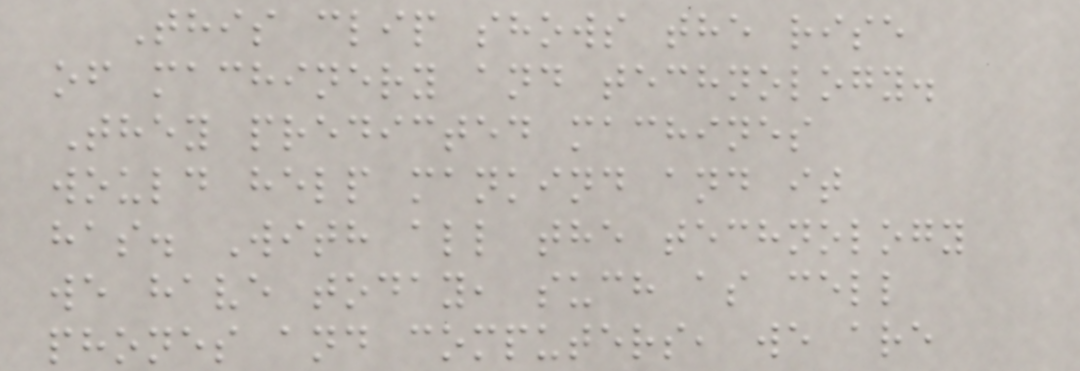This clip shows the rise
of machinery and technology.
They predicted machines
would help mankind and it
has. With all the technology
we have today, such as cell
phones and computers, we are
